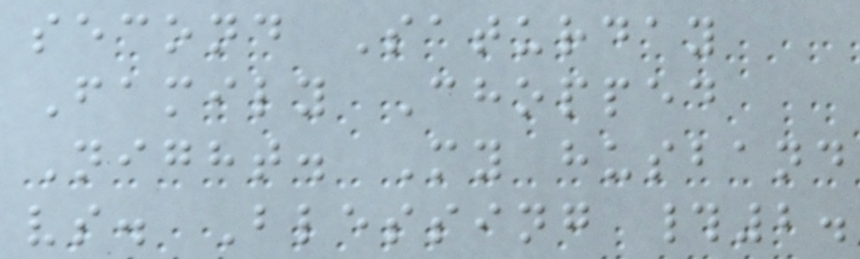second Saturday
Family Chopped
Night. My husband
vs. Blessing #2.
